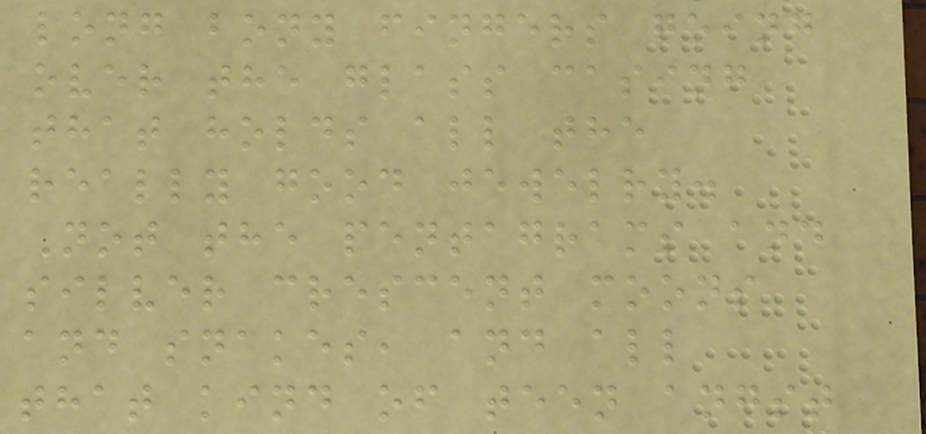long bony fingers going
over the glass casing
that holds all the
really good jewelry.
Not the pentagrams and
silver crescent moons
and snakes, and all
that kind of teen angst
